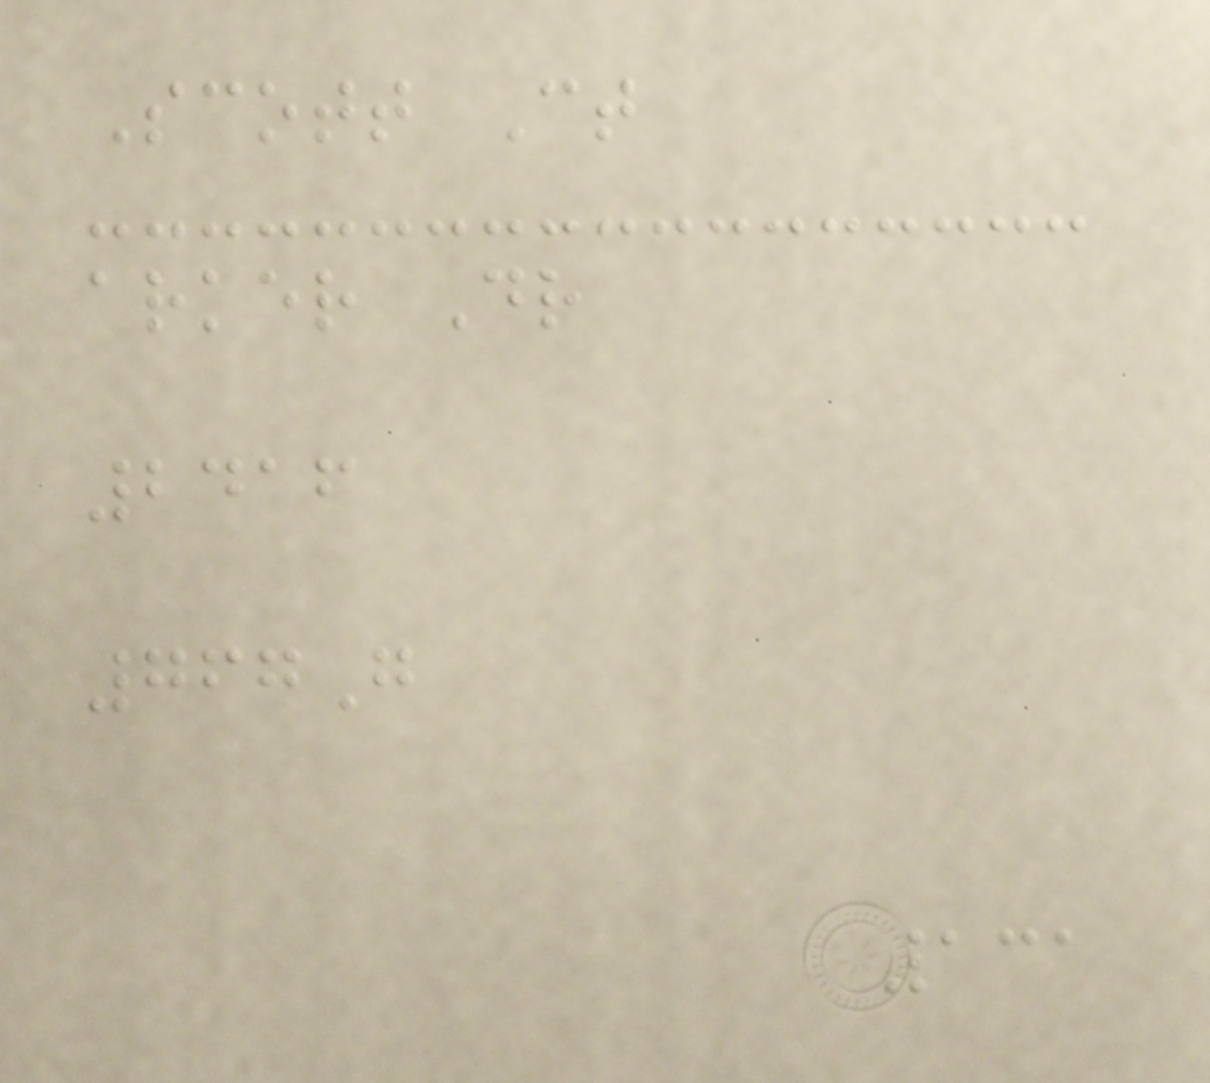Scott Ct
arker Dr
2416
767G
131
